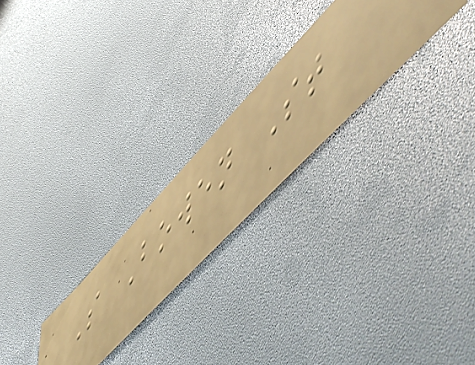S Bowen St
